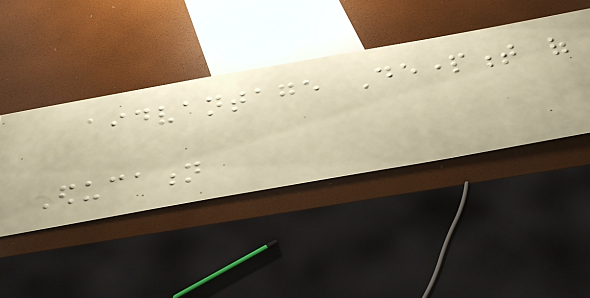aidvantage Department of
Education
